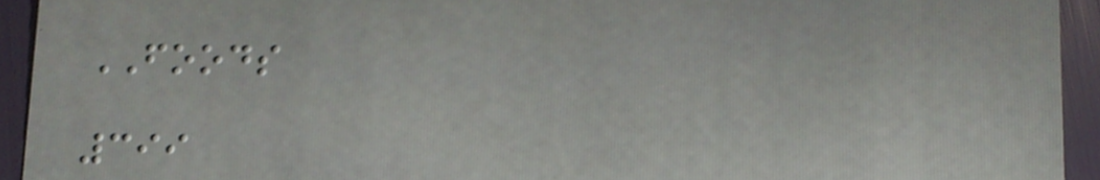FOODS
399
